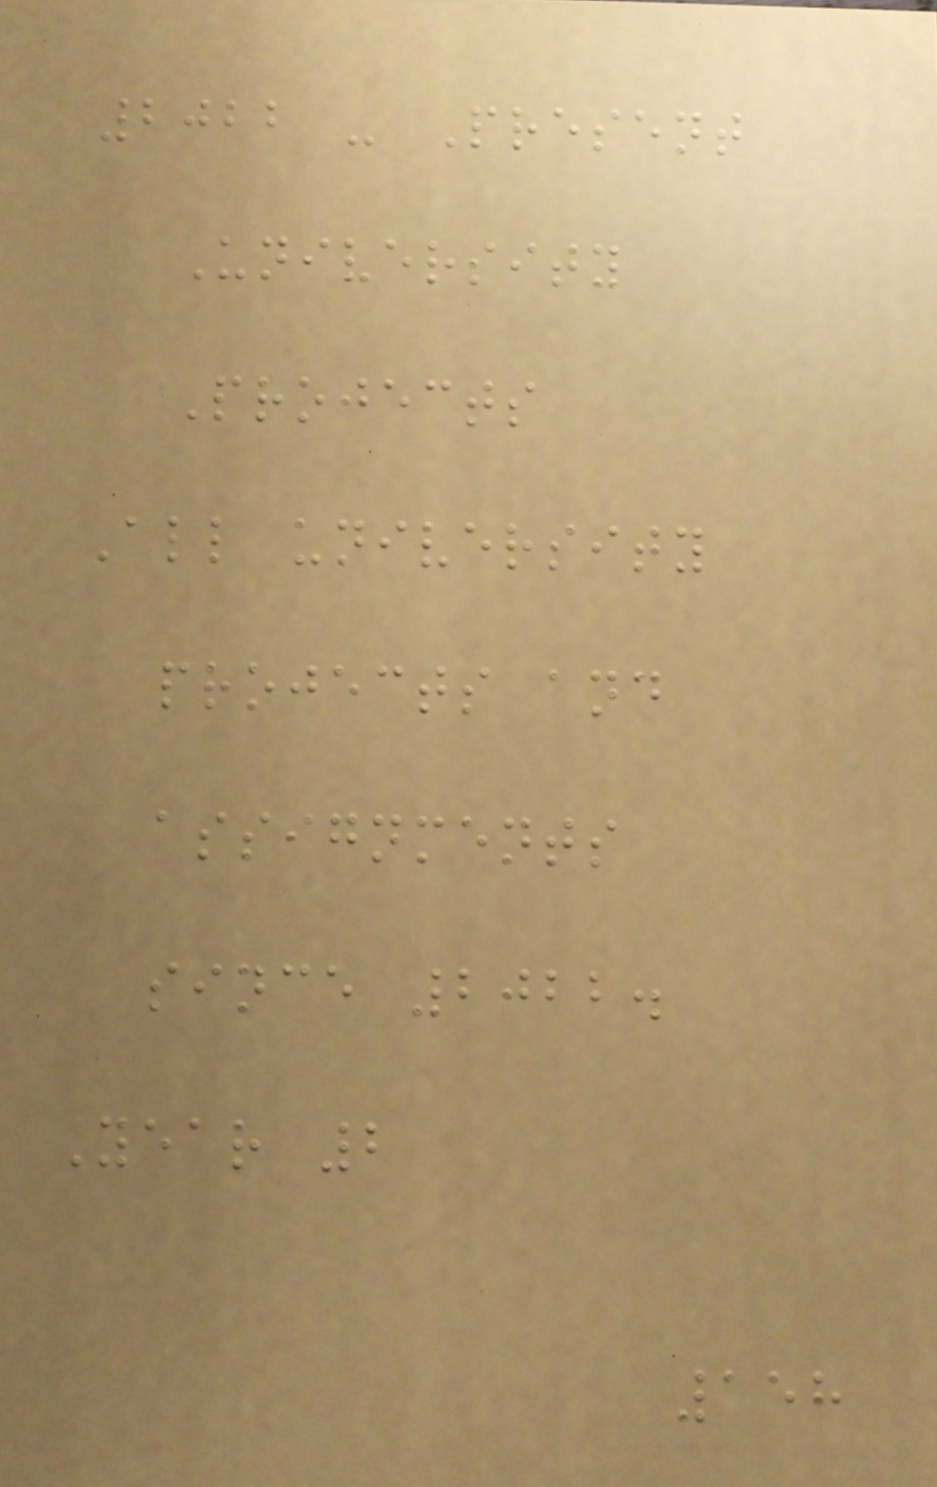2022 - Present
University
Projects
All university
projects and
assignments
since 2022.
Year 2
158
